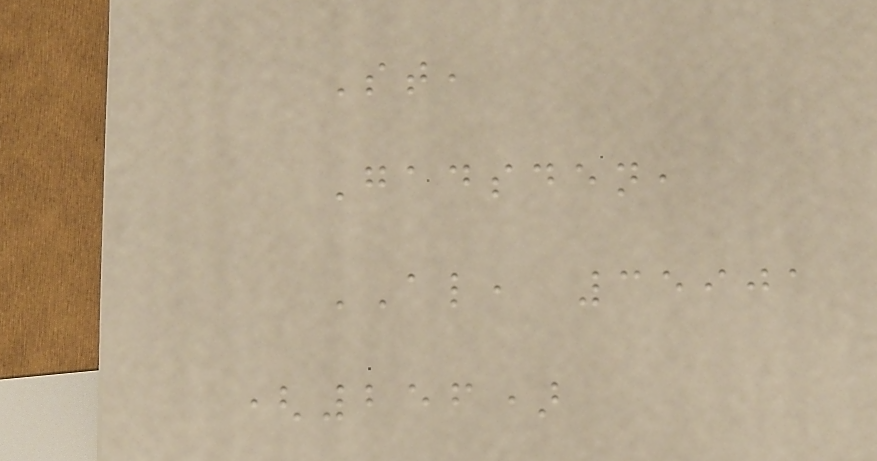St,
Gadsden,
AL, 35901
(256)
